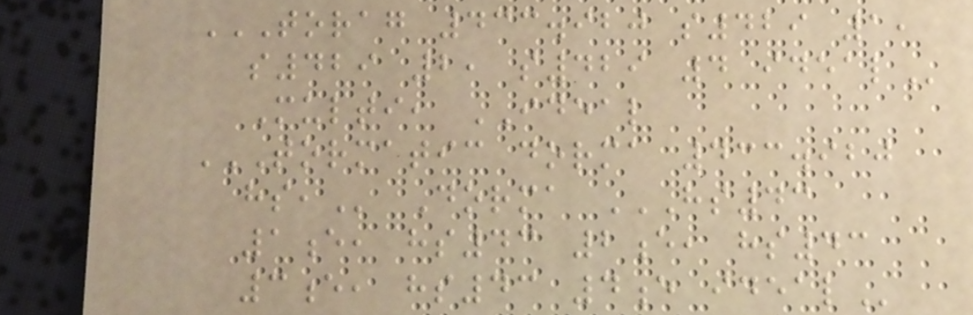TORAG 433.920 S429 1,
S429 2, S429 4 IDEAL
Multi, IDEAL
TORMATIC DORMA 433.920
HS, Dorma HS43
1E, HS43 2E, HS43
3E, HS43 4E IDEAL
